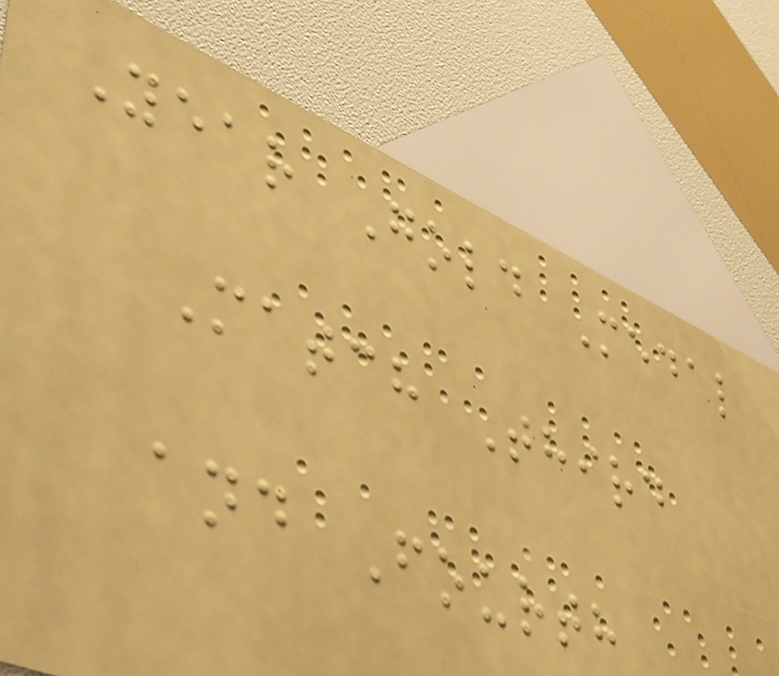Year Gold Medal
Match Third
and Fourth
